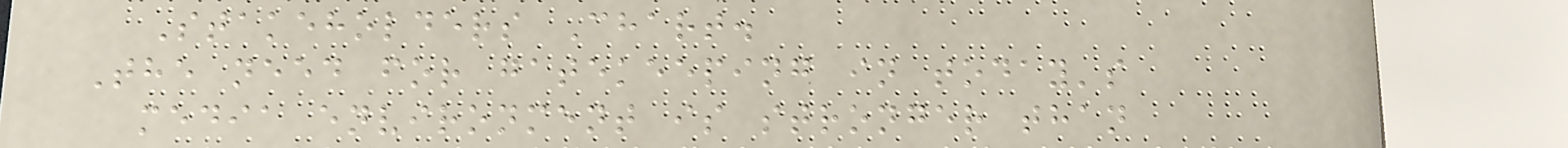Stakeholders Chart.
The need for gatekeeping in today's
media environment is stronger than
